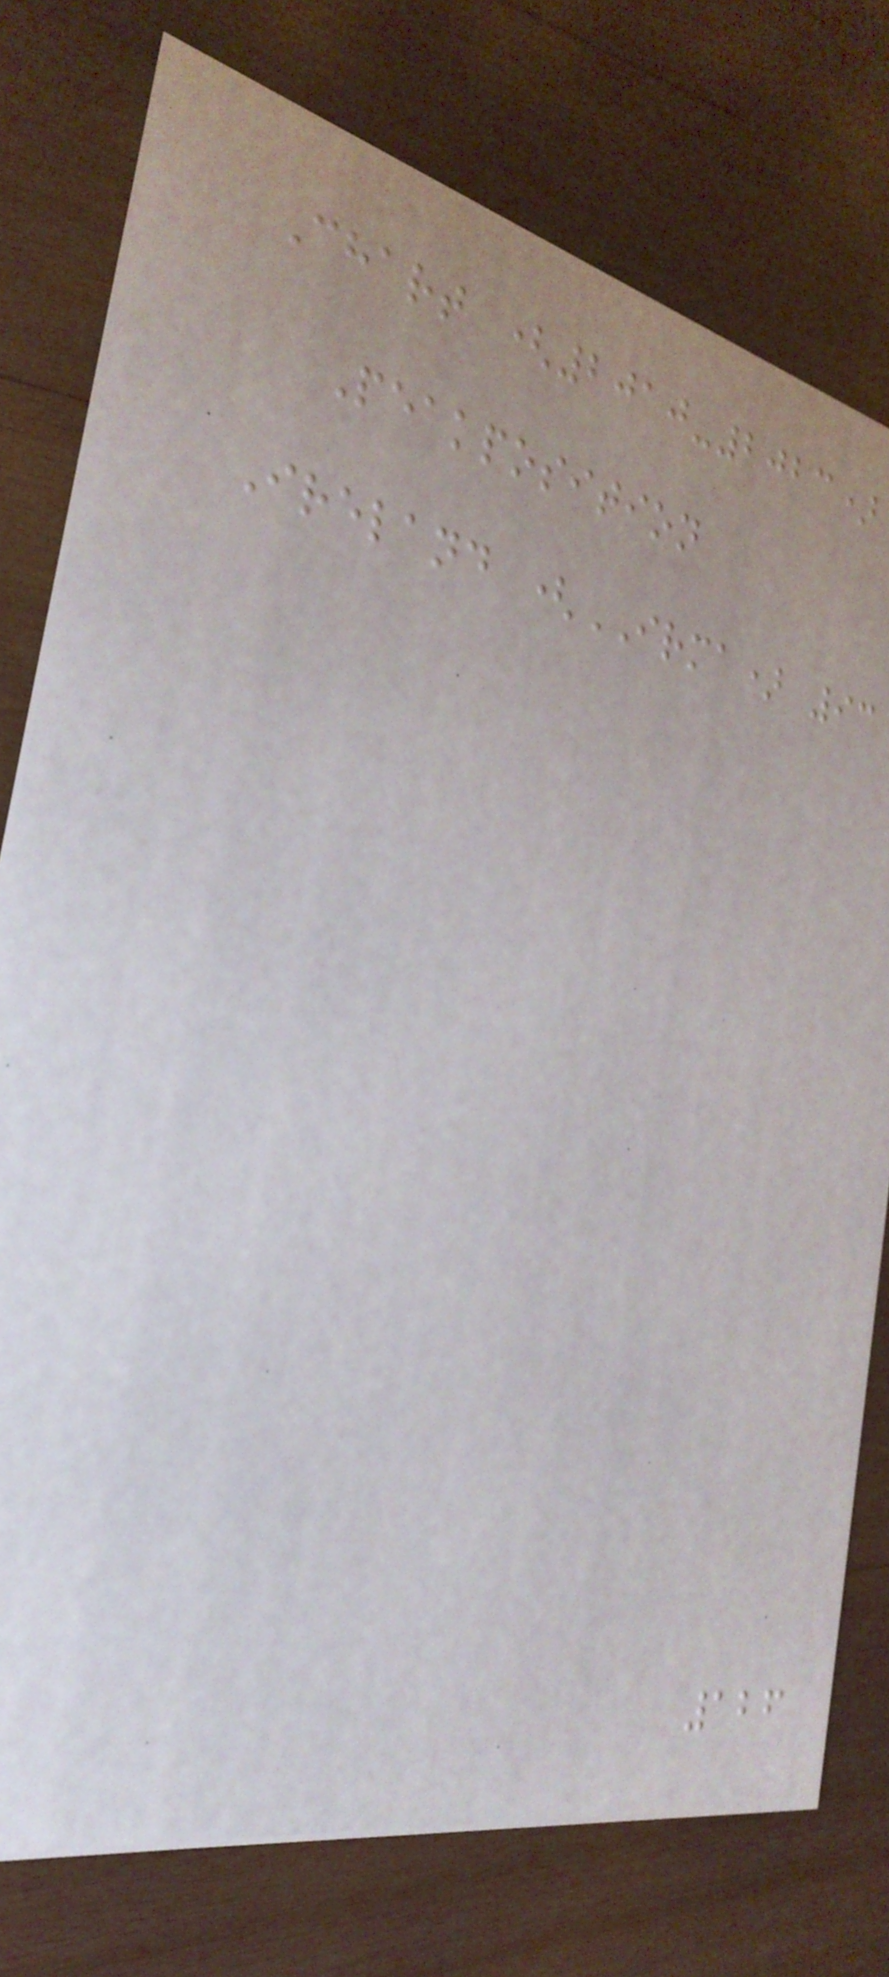Chart (2010-2023)
Peakposition
Ireland (IRMA) 93
126
